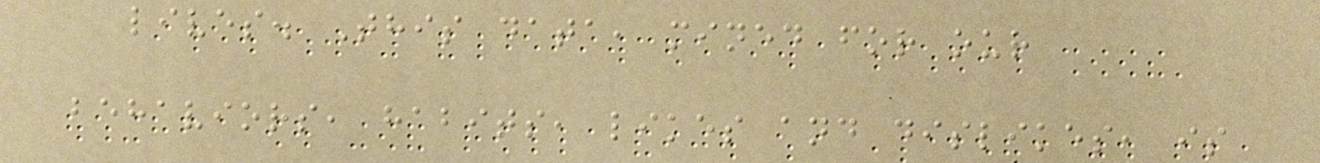lives. This data, mined for our
behaviors, habits, likes and dislikes, is
